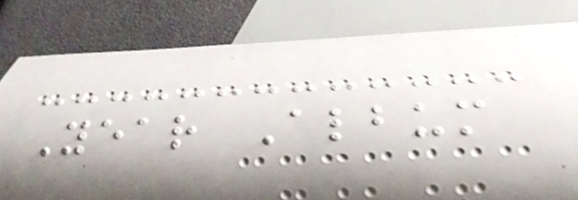Year Album
